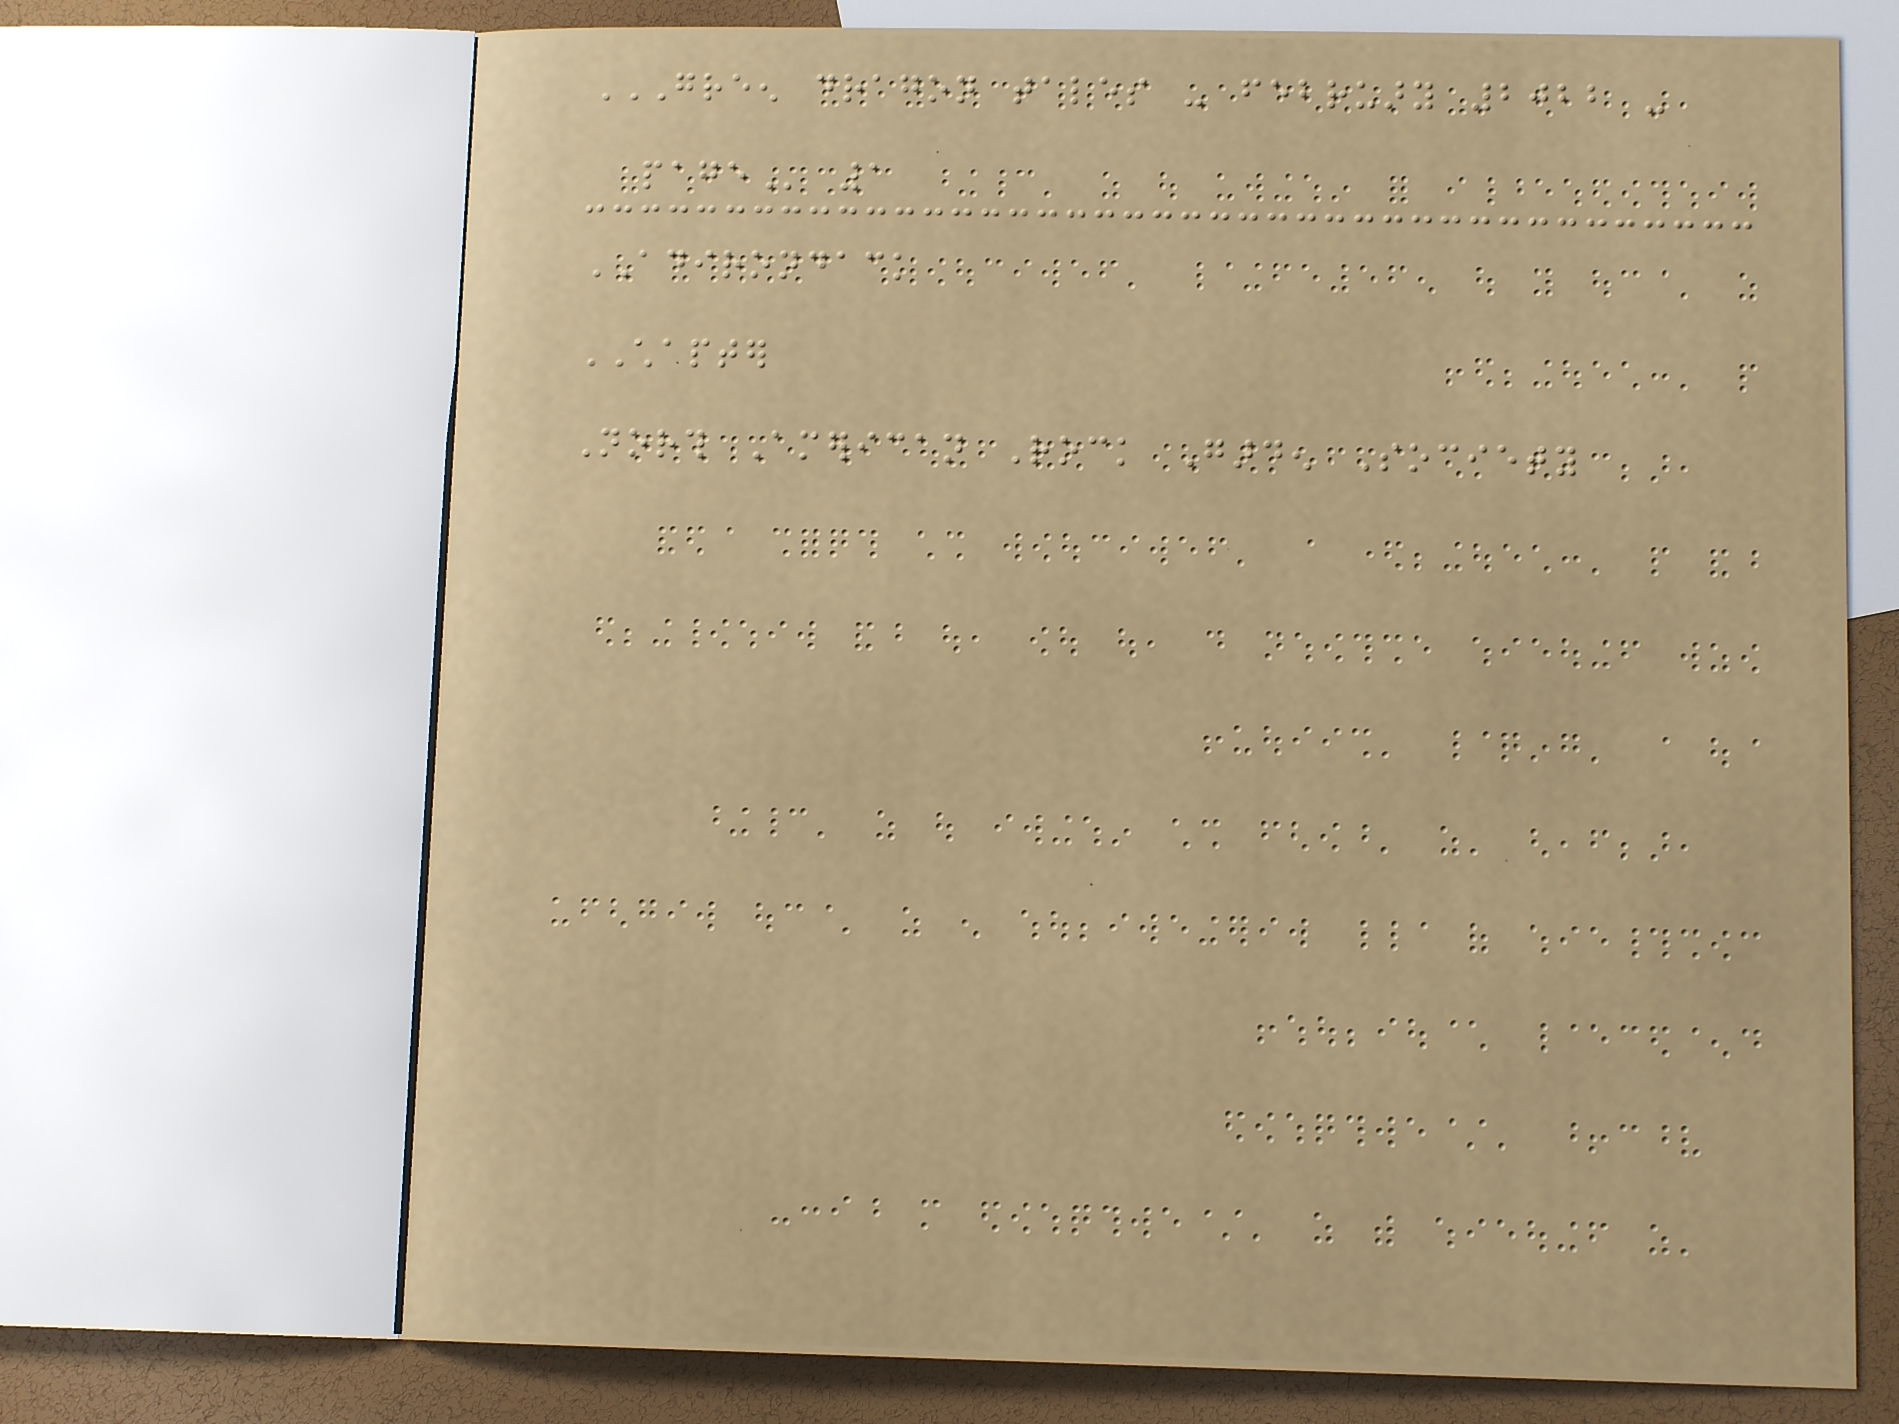GREEN DRAGON TALES - FEBRUARY 2022 -
PAGE 1
ADIRONDACK
CHAPTER
North American Rock Garden Society
